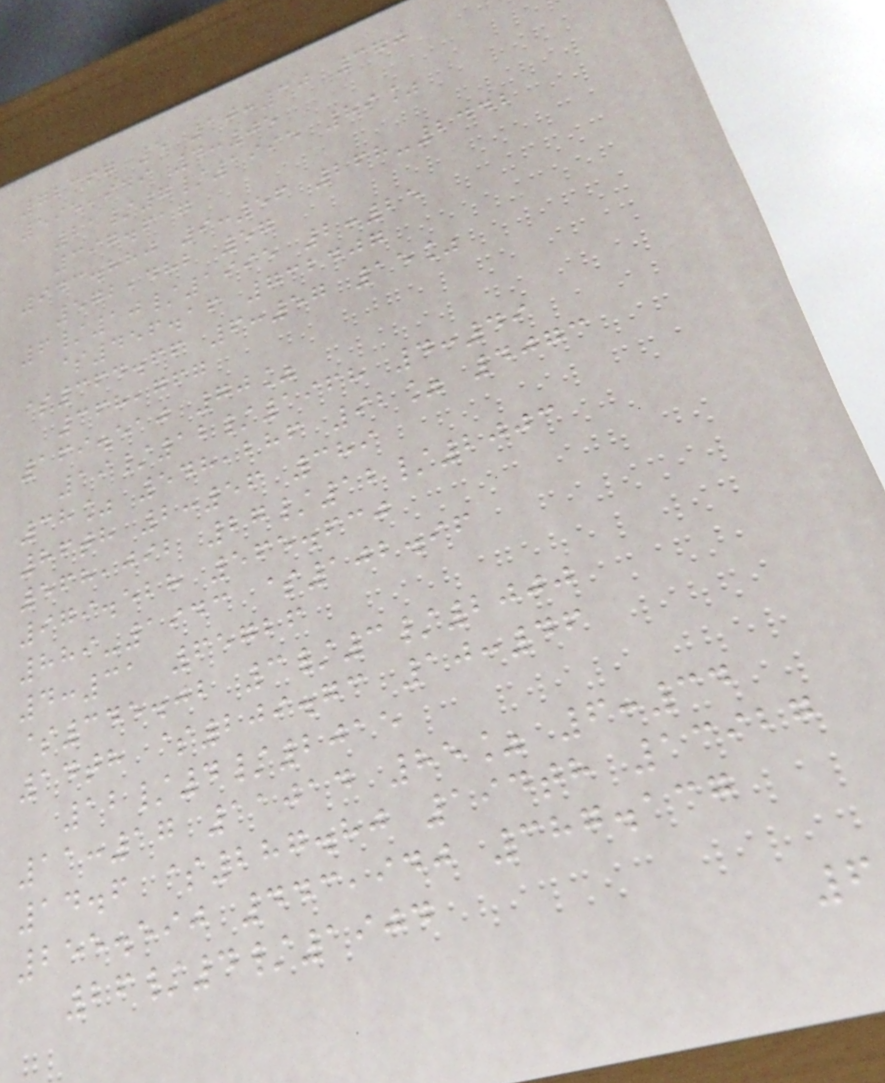72367 5 10:30 370
595,979 4:05
21/7/1995 89%
397.617
943.880 9:56 268-2442
572,482 57
6/10/1995 2:25
$456.16 732407
$364.66 6:57 15%
368,767
169.510 70%
19/12/1968 4:49
38% 548,286 92% 4073
86th 2:56 389
568,092 27/12/2003
979.528 565.630
889-1943 $102.96
4:31 65726
$345.02 3/3/2000
14th $209.73 10:46
12/4/2015
11:17 11014 85% 6:34
14.6 $287.80 194th 13927
255.590 443,940 387.137
26/4/1904
6
